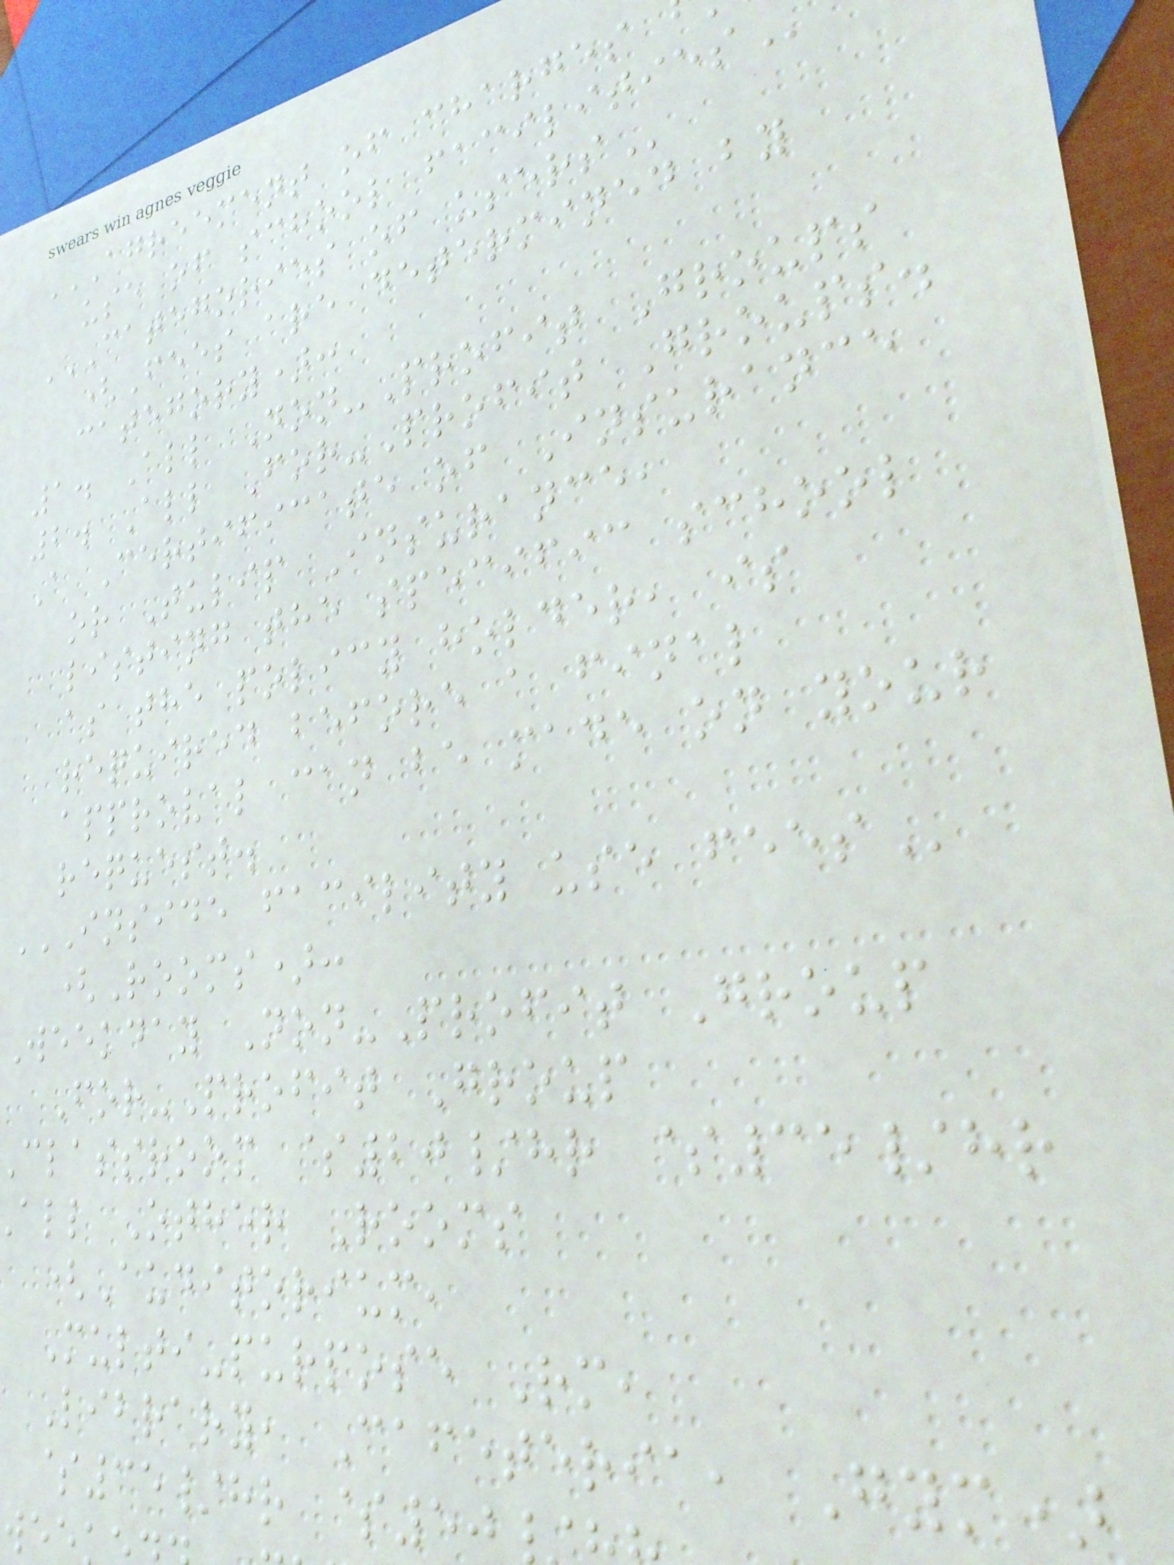use of school
CATEGORIES OF USERS
(Fees are determined by
category):
1. All Non-Profit Groups
2. All For-Profit Groups.
A Certificate of Insurance
or Tulip Insurance,
listing the specific school
as the policy holder, is
required before a final
approval can be made on your
request.
INSIDE FACILITY USE FEES
(Rooms):
Weekday Non-Profit Group
For-Profit Group
classroom $20/hr $35/hr
all Other Rooms
(Auditorium,
Multi-purpose Rm,
Library, Cafeteria, Gym)
$35/hr $50
